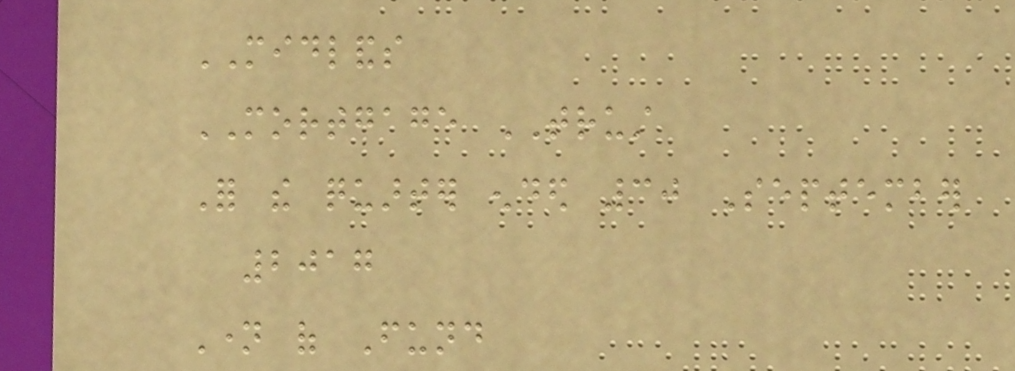MIDLANDS
MORTGAGE TRUST
For the quarter ended 30 September
2017
Name of Fund
